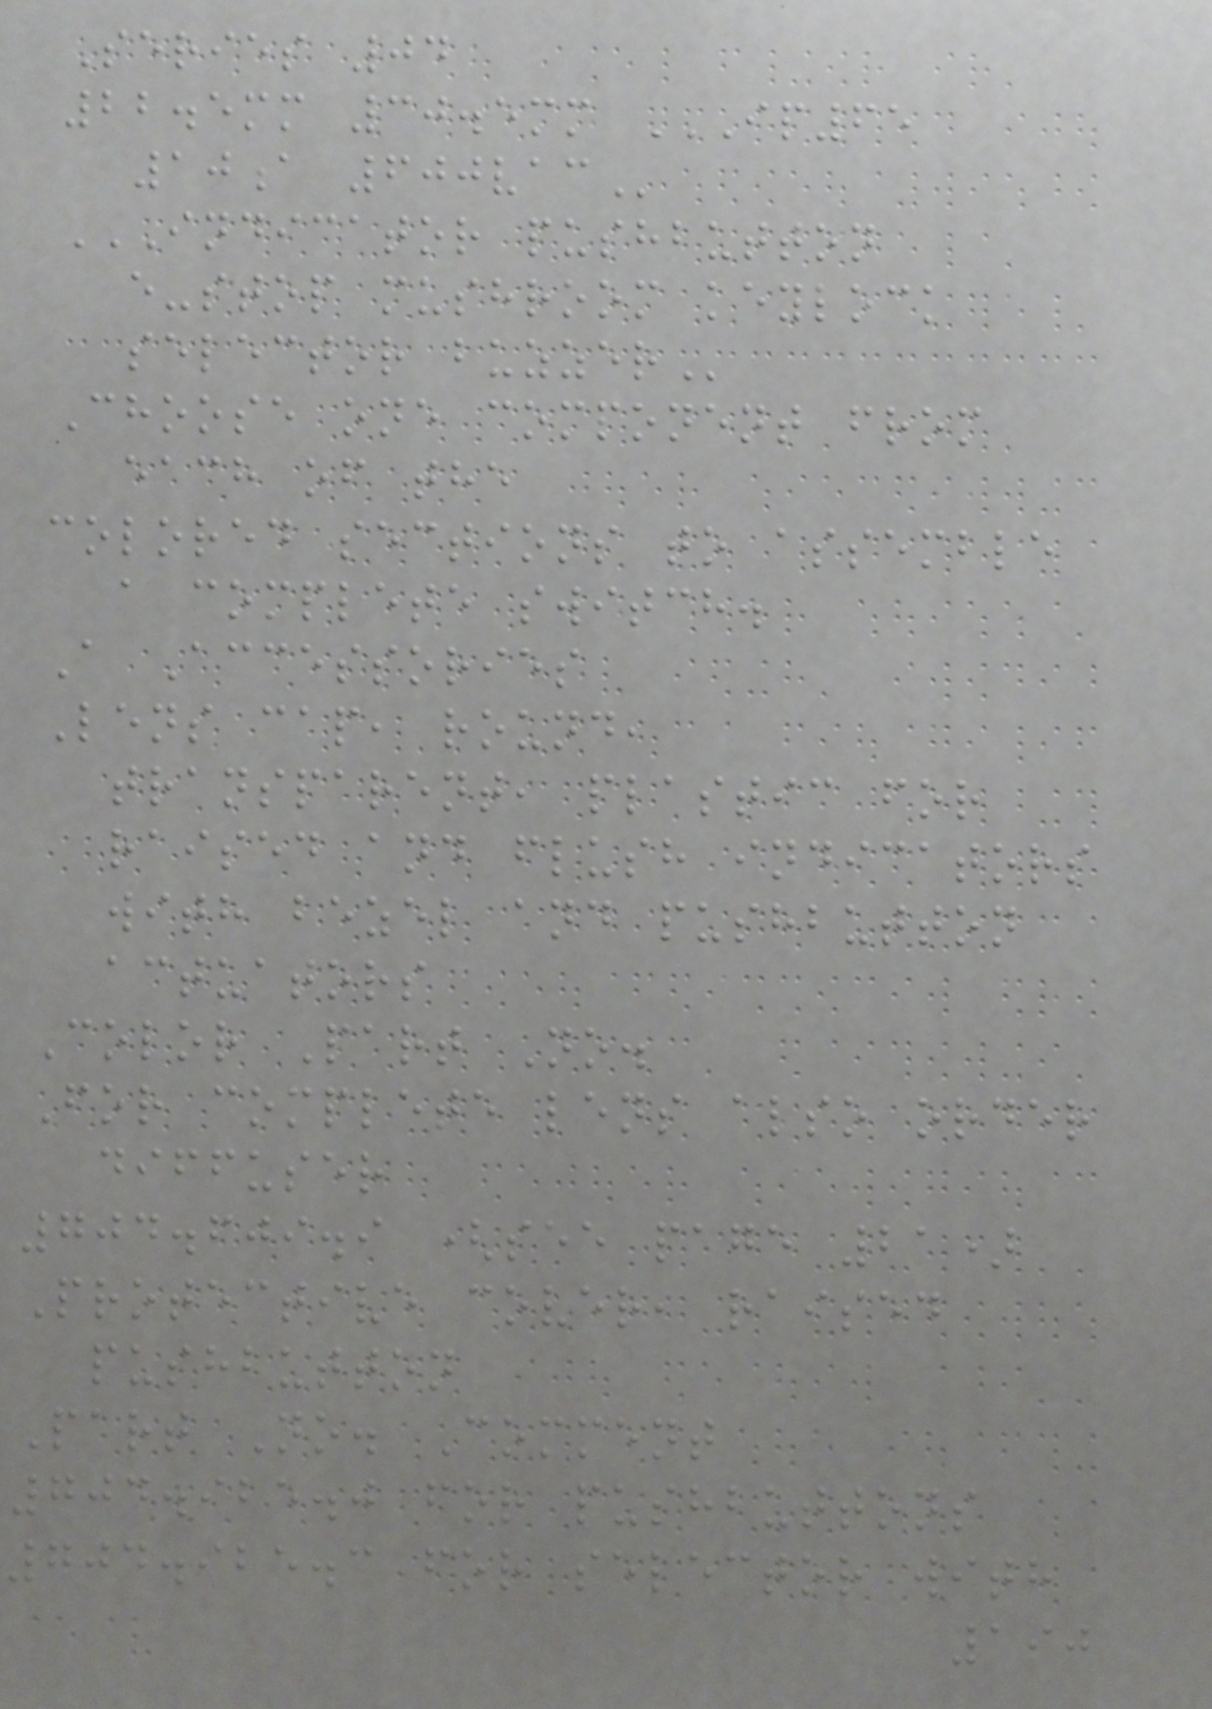Series 04
22.5mm 30.5mm IP65
10A 600VAC
INDICATOR PUSHBUTTON
E-STOP MUSHROOM KEYLOCK
SELECTOR BUZZER
Choose one component from
each of the
colored sections to assemble
a complete switch.
A Accessories
Lens cap, round,
transparent, plastic for
raised and flush indicators
with bezel and pushbutton
actuators
Color Part No.
For complete lens also order
diffuser
704.609.9 (see page 21)
Protective cover, raised
pushbutton
Part No. Comment
704.925.0 for pushbuttons
704.925.3 for selector with
190
